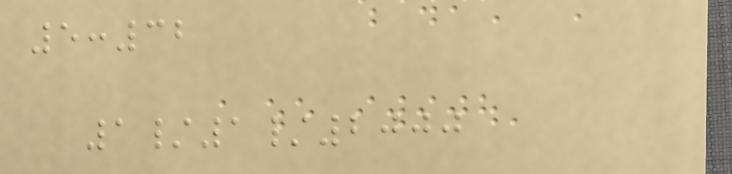5:32
1/1/2000
